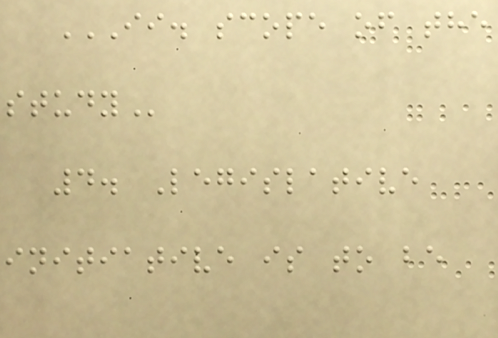II. SCOPE OF THE
STUDY
4. Legislative
initiative is to be
